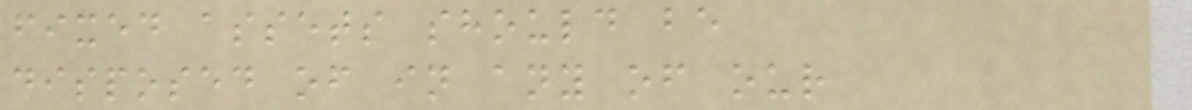fixed assets should be
disposed of in any of our
